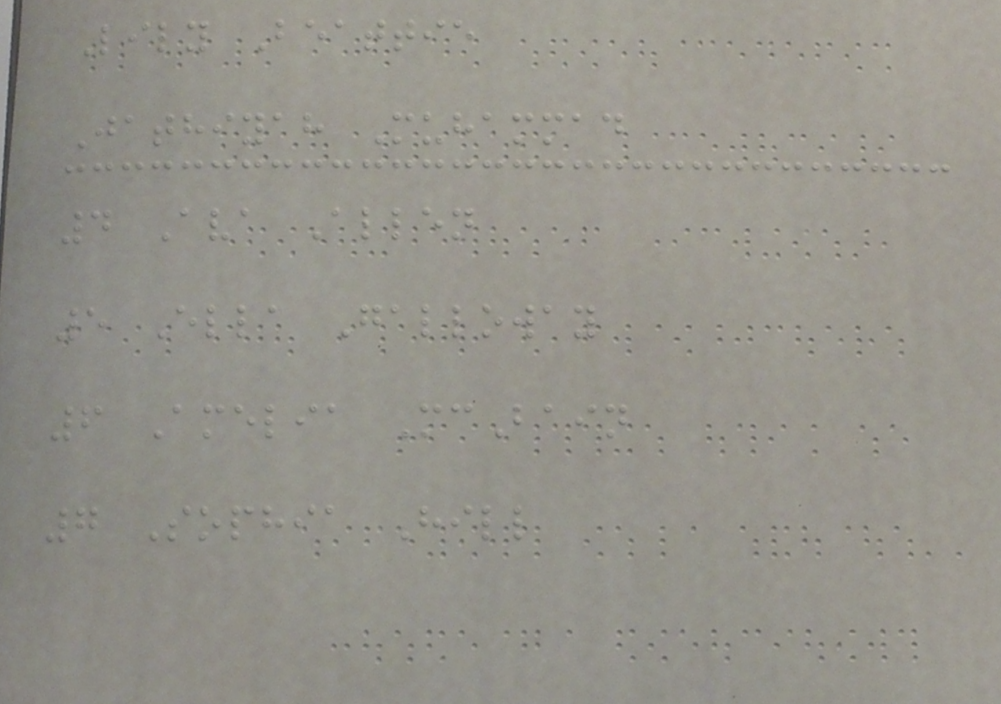Lily Beattie
Jathiyah Muhammad
4 Ava Allen
5 Ella Galloway
6 Amelia McBain
7 Sophia Hill
